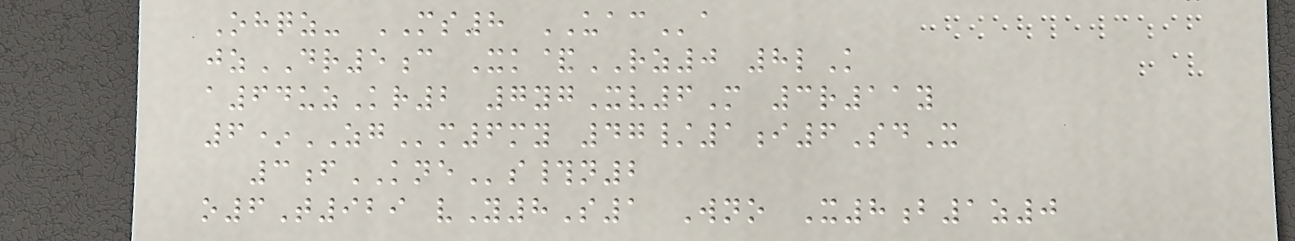Ohqz- MS8 UACa
jzDR5c Xk&RZ0 8lK
a64uzKr2 7ygXv6M 3r11y
6*ZGm6my 47/1i6SdX
3fKNEs#n2
o6T929 vY8S1 Wno X8b1z0
